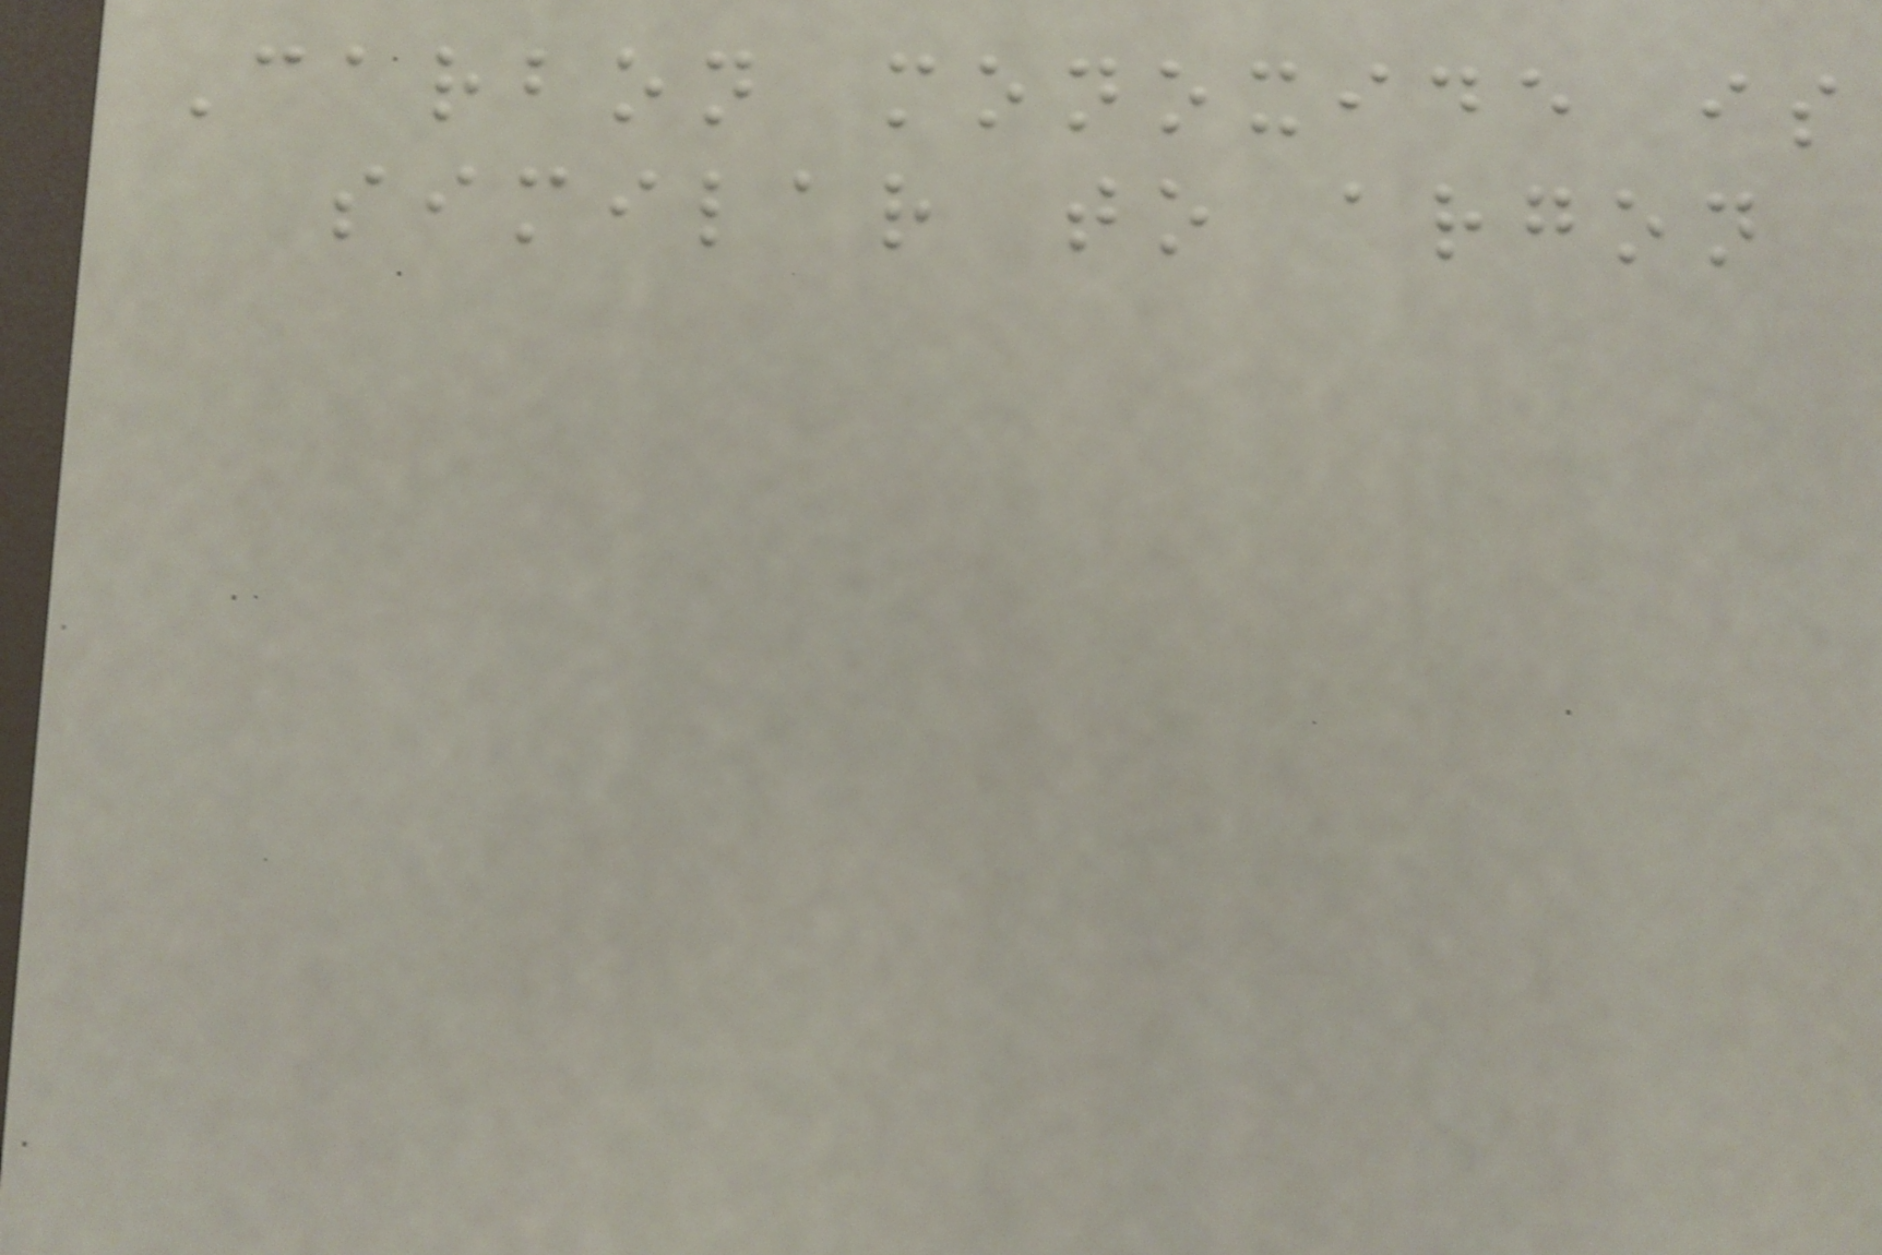Carbon monoxide is
similar to argon
